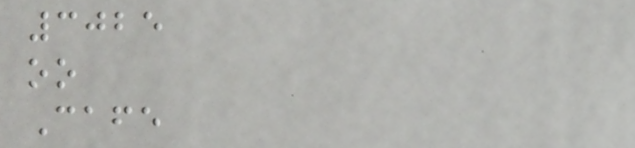3025
oo
Cafe
